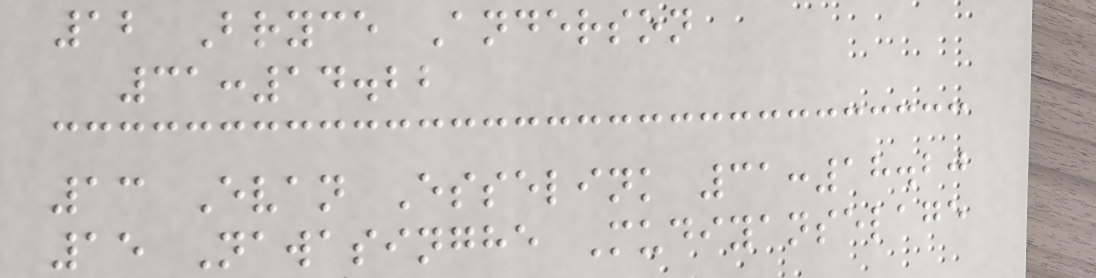12 Bryce Anderson
31:14.22
13 Evan Esselink 31:18.20
15 Nawasinghe Mudiyanselage
